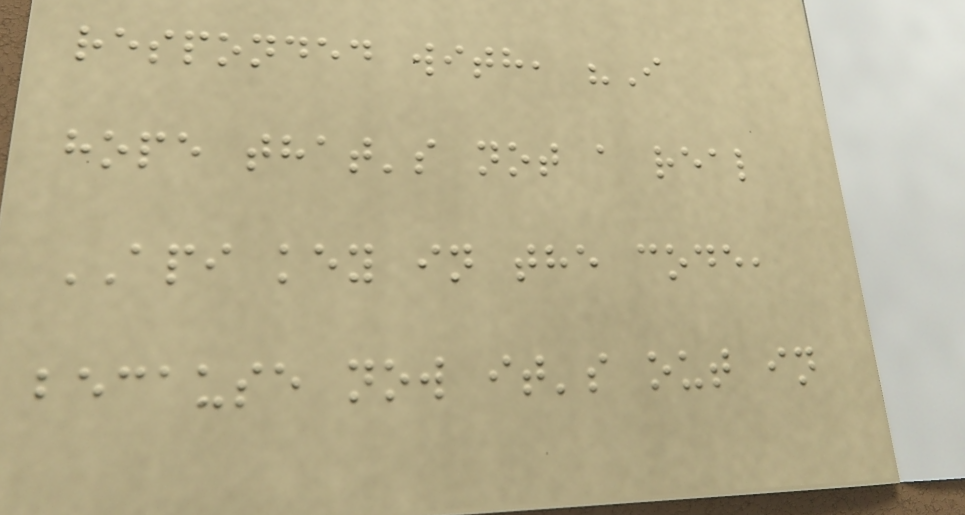responded with, "I
hope that's not a real
API key in the code,
because now it's out in
